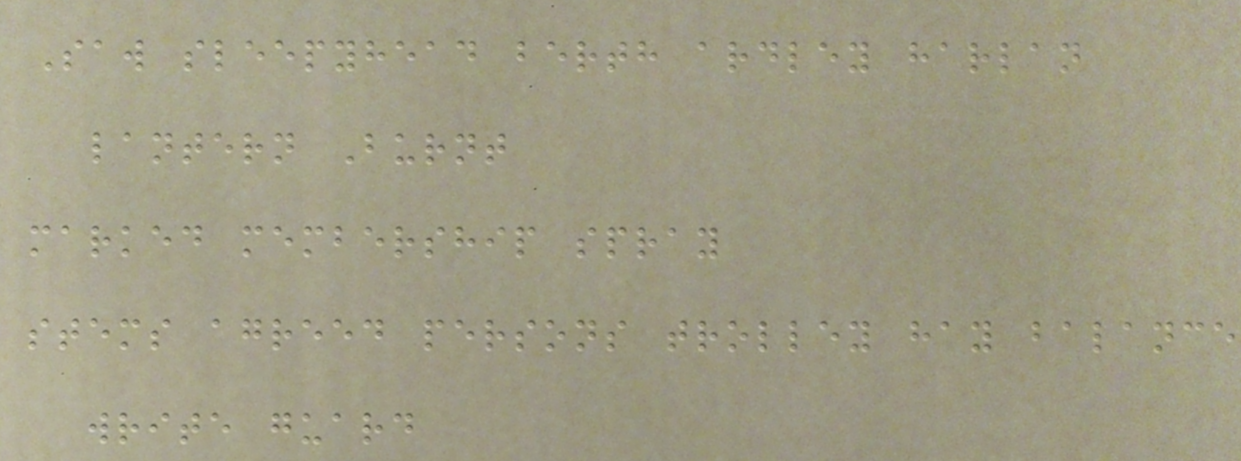Saw sleepyhead berth ardley harlan
lantern Burnt
marked membership spray
stems agreed persons trolley hay balance
write guard
